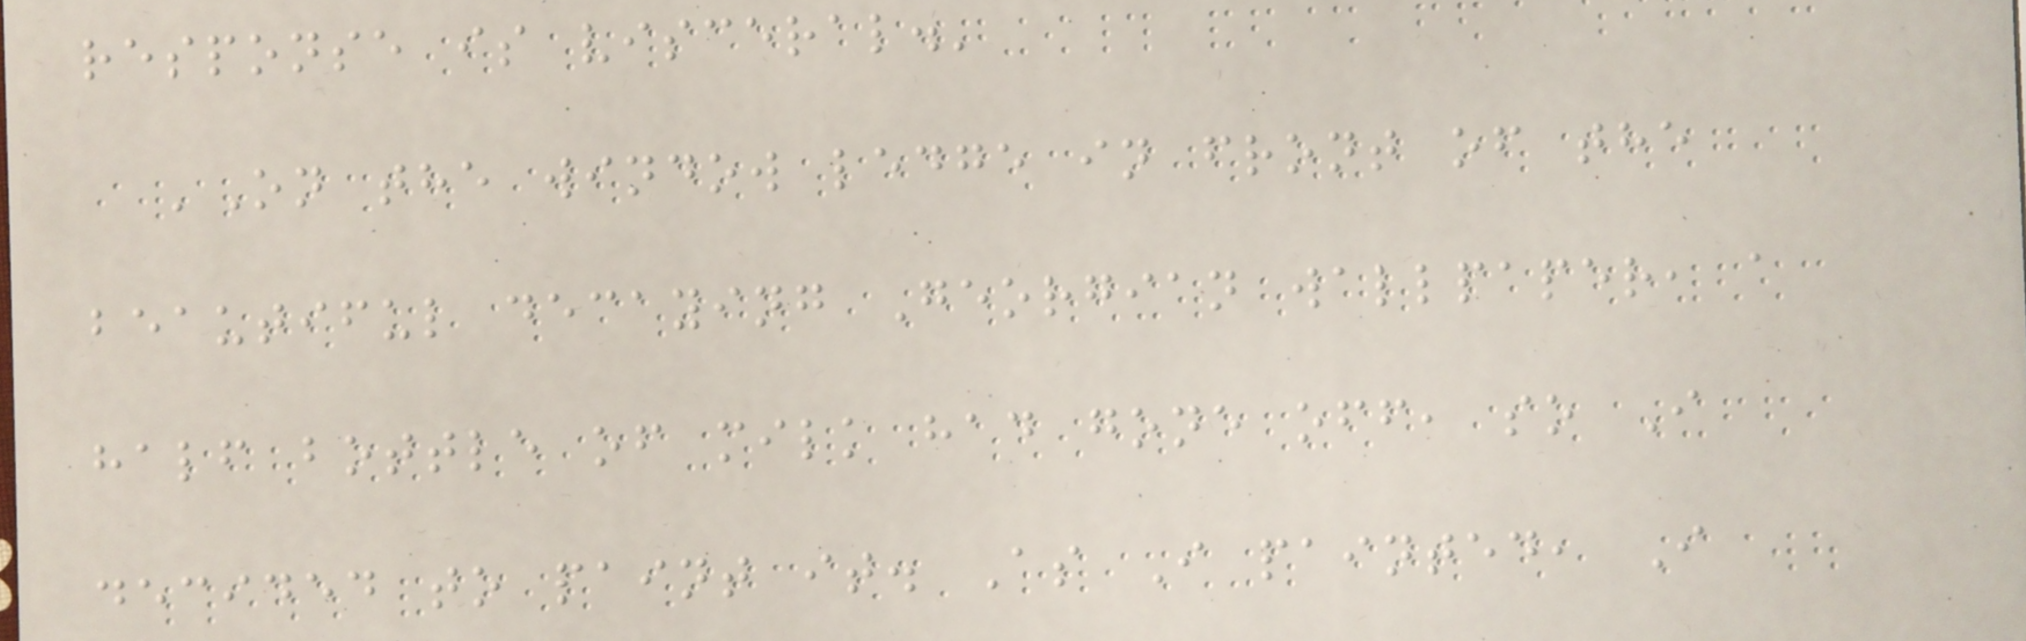response is visceral.'
'On the window ledge in front of the
beautiful decaying Georgian wallpaper, a
half bottle of milk had gone off, so I
decided to paint it. As I painted, I
